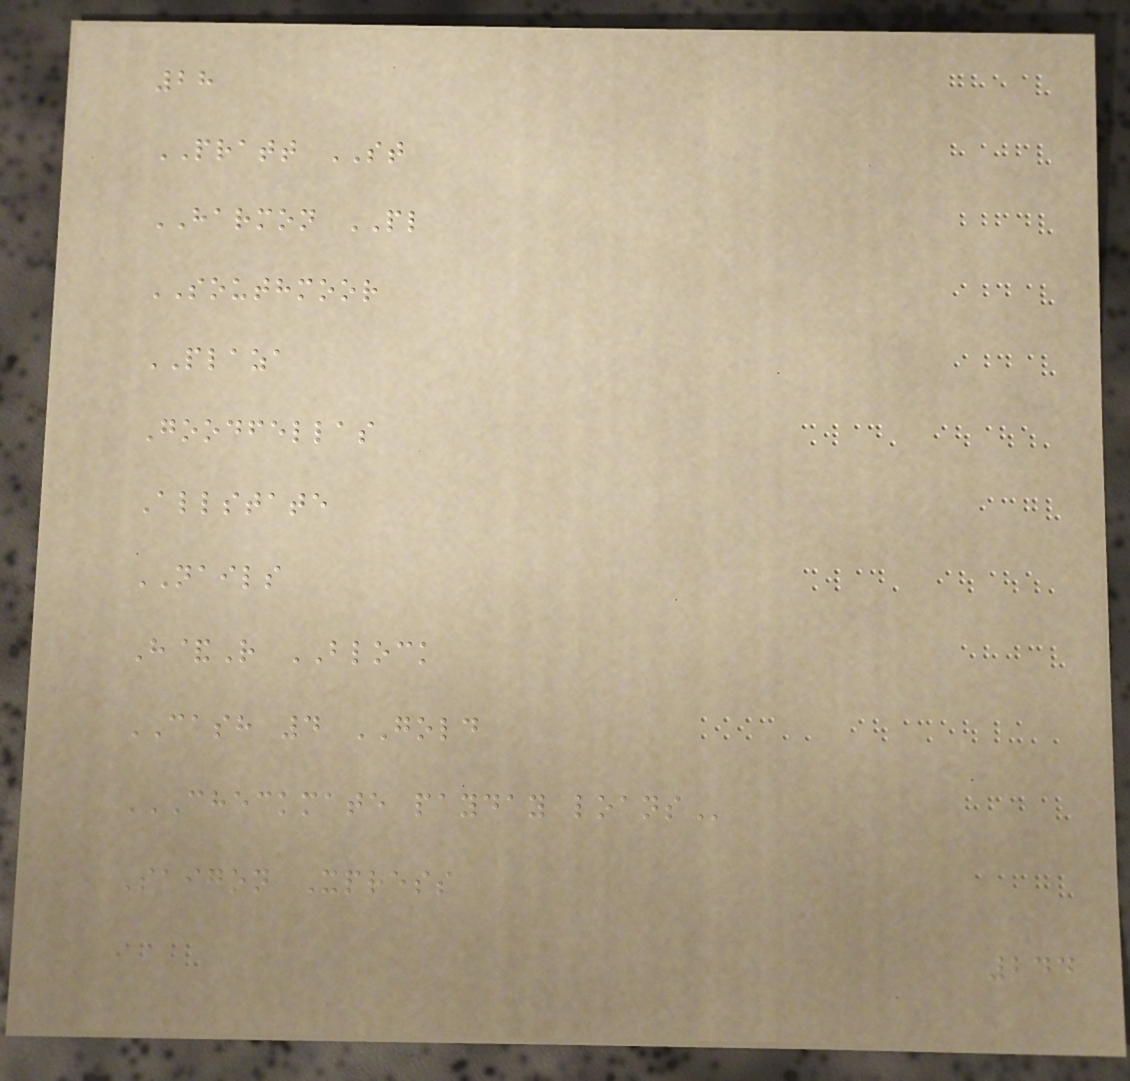28
PRATT ST
HARMON PL
SOUTHMOOR
PLAZA
Goodfellas
Allstate
NAILS
H&R BLOCK
CASH 4 GOLD
CHECKMATE PAYDAY LOANS
Saigon Xpress
244
